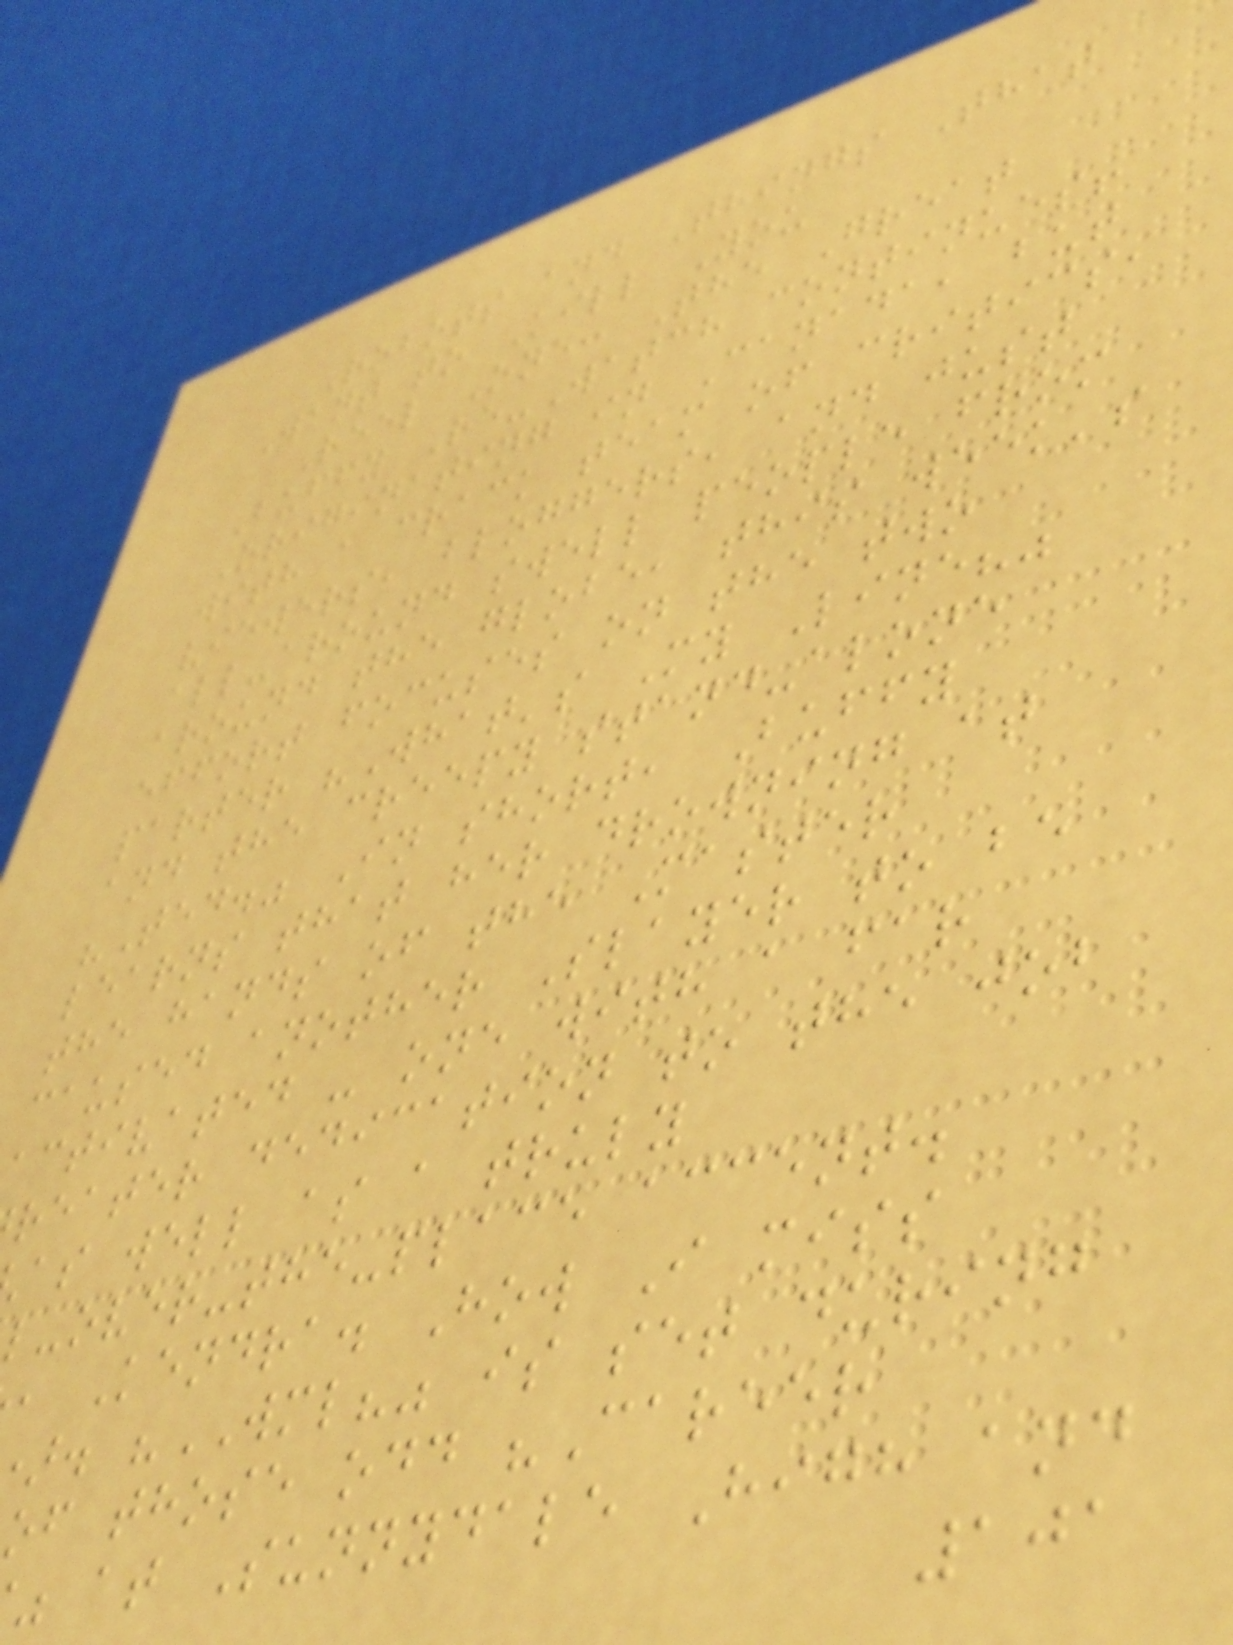Robots and Things That
Want to Kill You
Reel One: The Great
Buffy Re-Watch continues!
Originating in Canada, but
with a crack team of critics,
viewers, bloggers, and just
all-around swell people from
around the globe, this week's
effort focuses on the two
parter "What's My Line?"
and the creepy stand-alone
"Ted." In short, Buffy
learns that her drowning at
the hands of the Master
caused another Slayer to be
activated - one with a far
reater dedication to the job
as well as a truly
l-over-the-place accent.
, Kendra. How I miss
. "WML?" is set during
of those odd "Career
at Sunnydale High and
101
